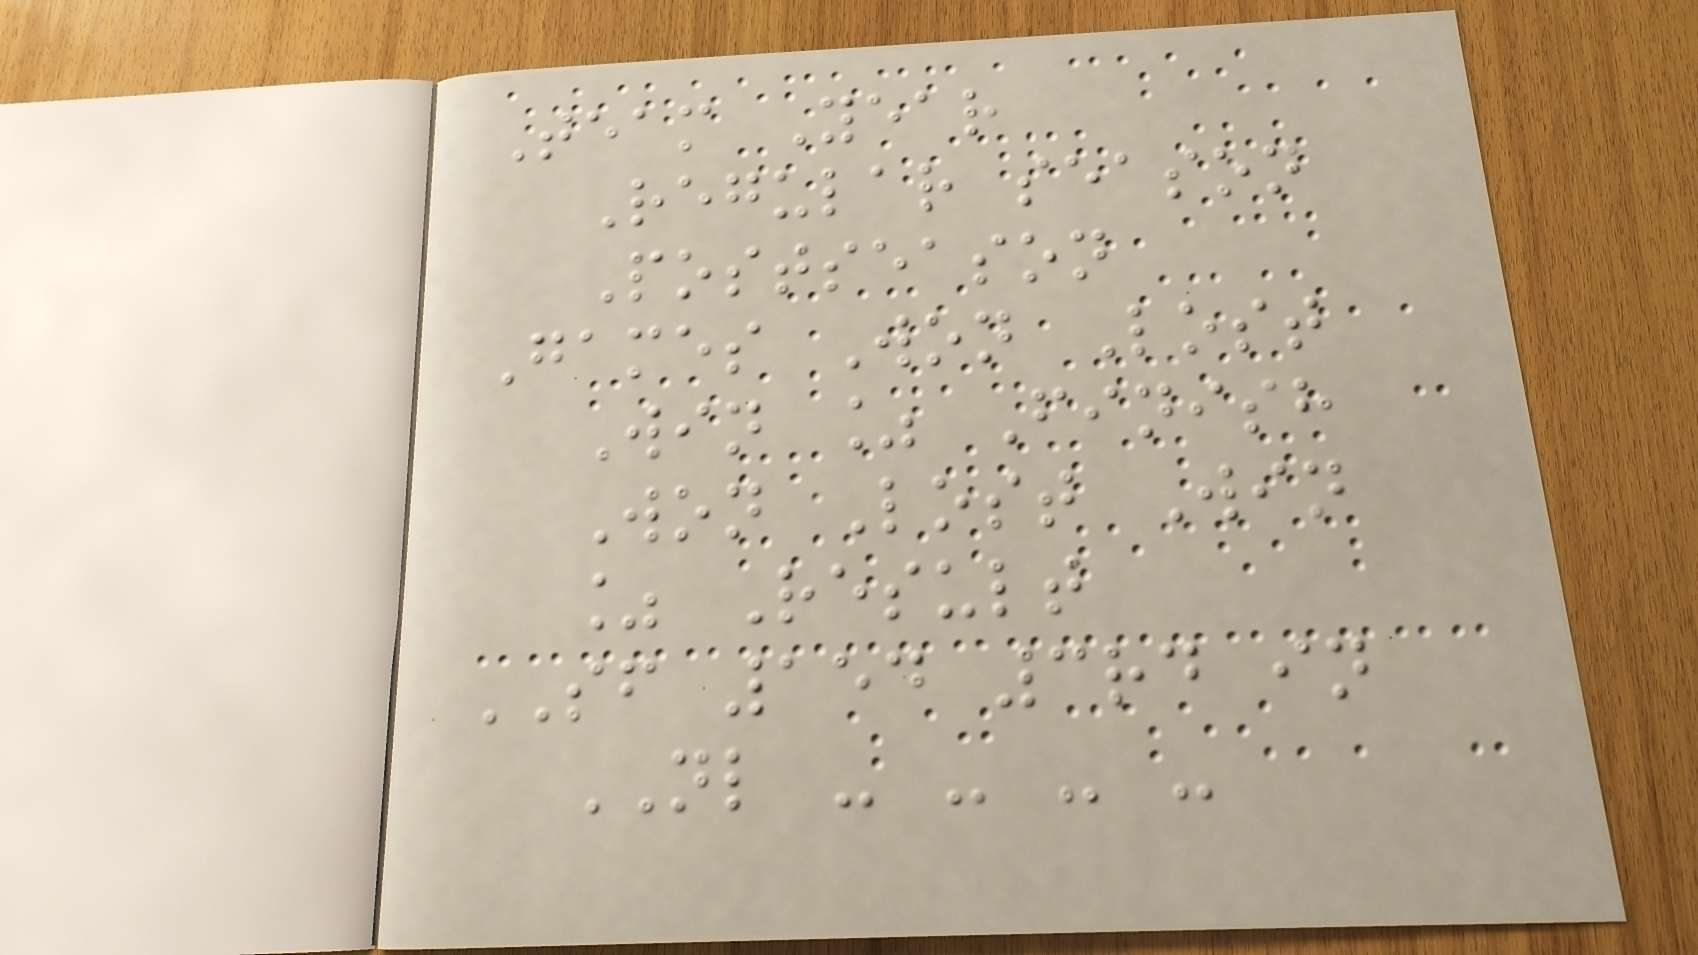Team Year
Regular season
Postseason
Games Won Lost
Win % Finish
Won Lost Win
% Result
SF 154 3rd in
NL - - - -
